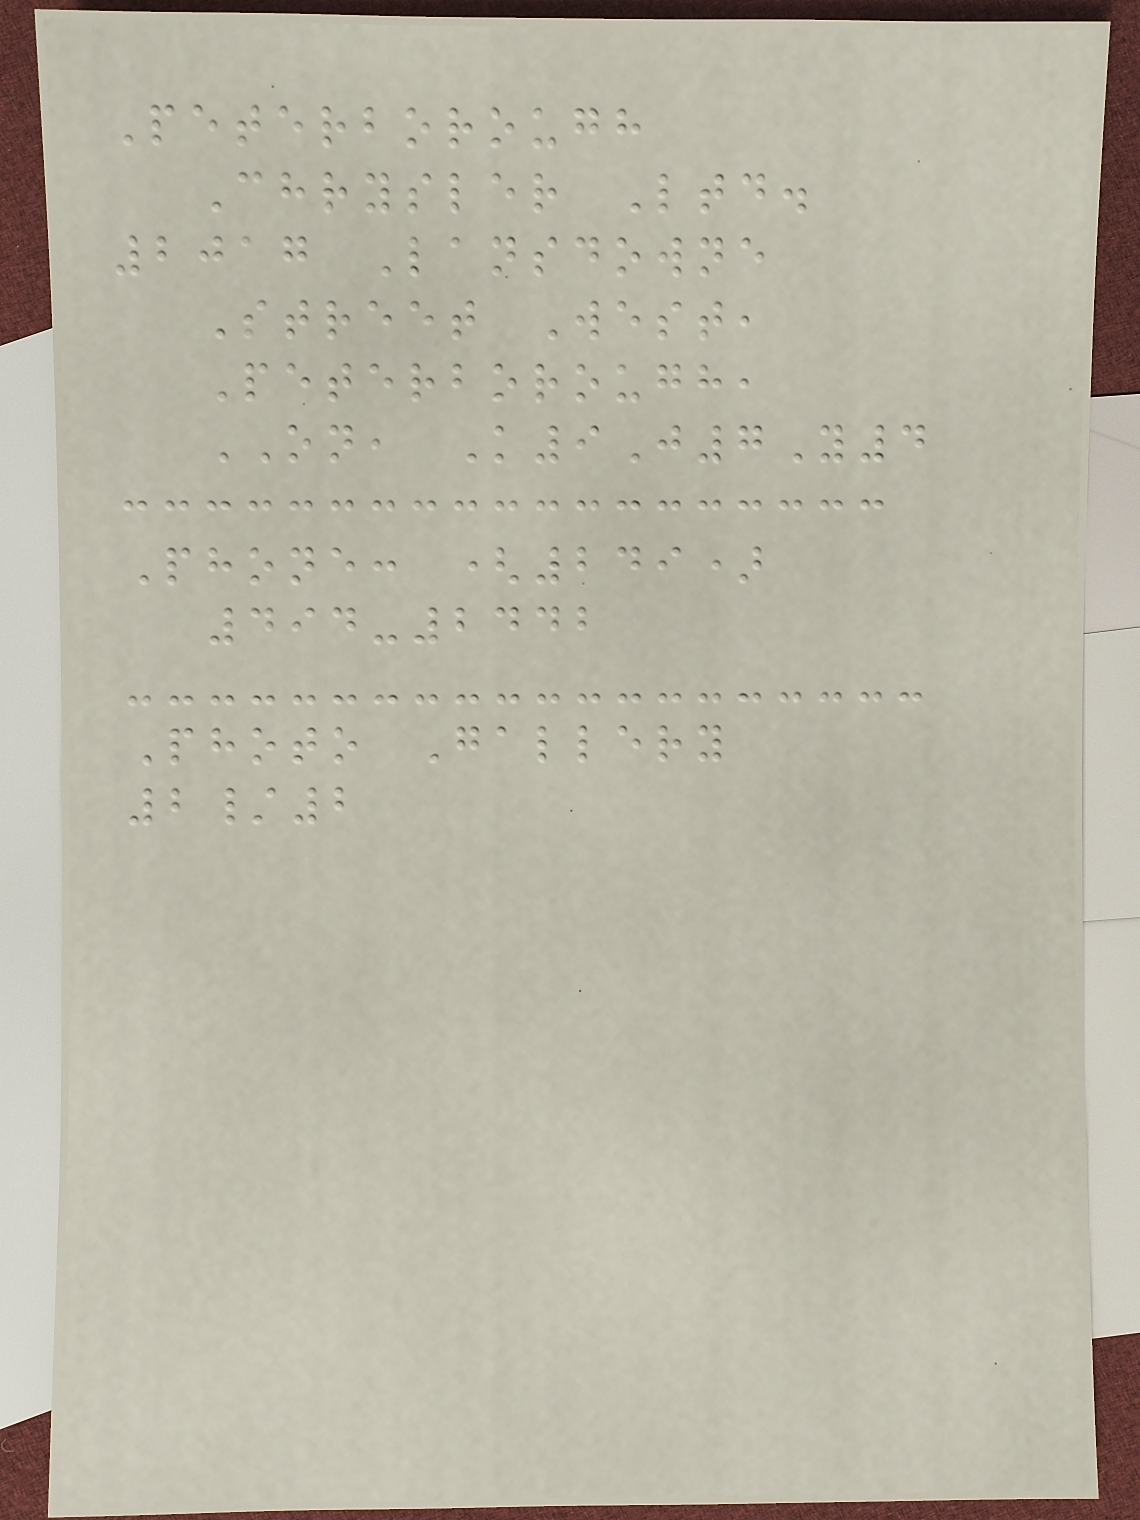Peterborough
Chrysler Ltd.
2017 Lansdowne
Street West,
Peterborough,
ON, K9J7Y4
Phone: (249)
494-2442
Photo Gallery
2/2
